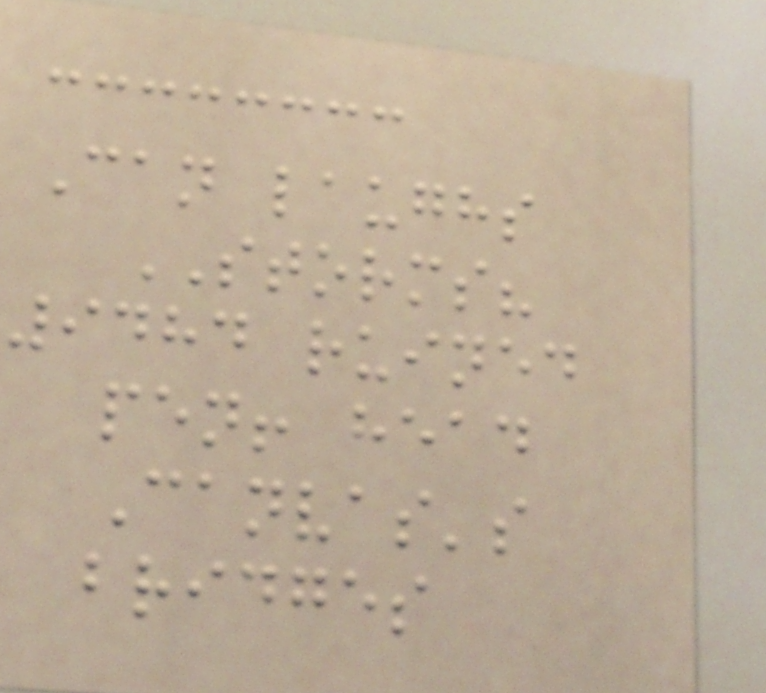Can laughs
STORMS?
9484 ruined
pen! head
Canvas's
bridges
